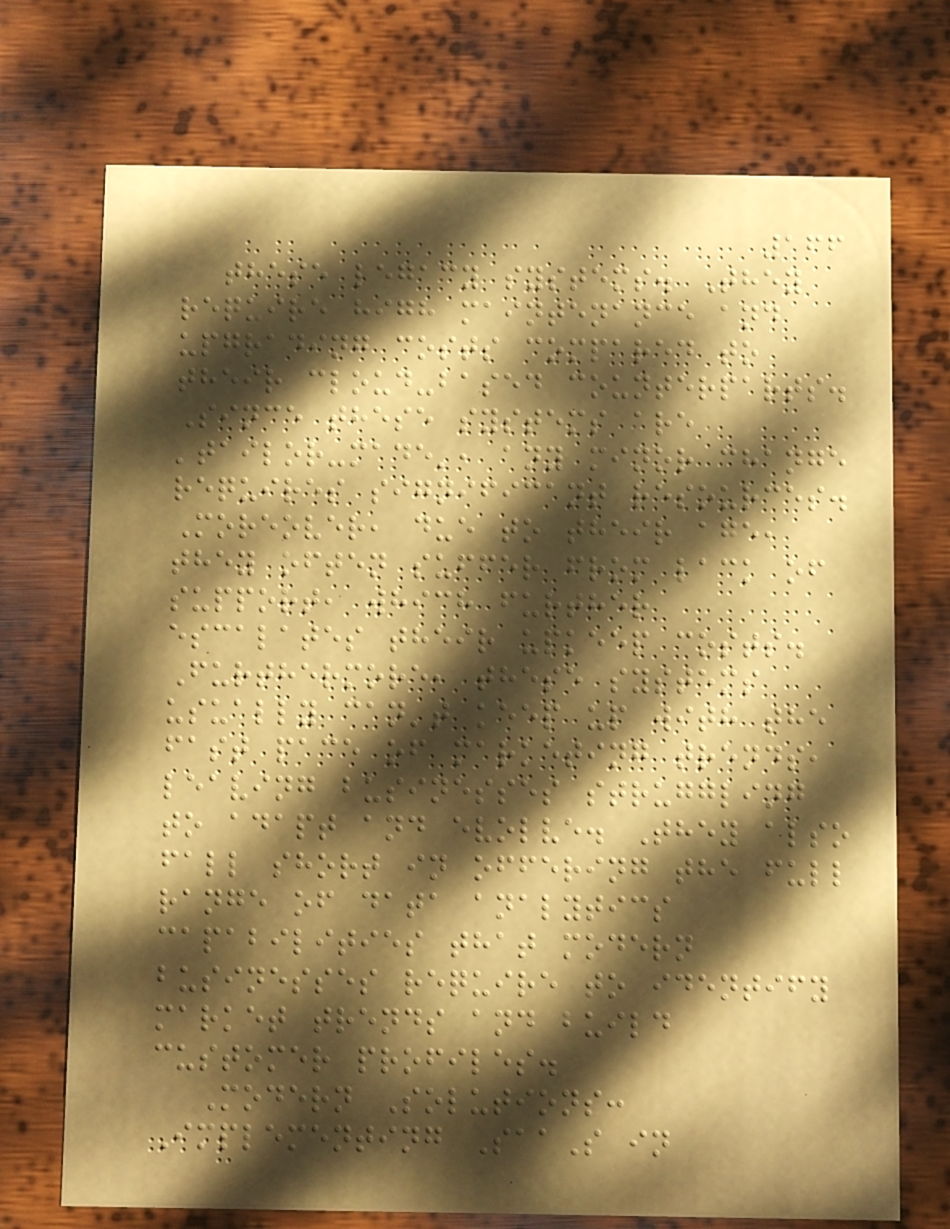166
these legacy systems. They
require high maintenance and
upgrading costs compared to
their cloud-based counterparts.
Since these systems are
'tailor-made', any minor change
requires significant resources.
Moreover, due to their age,
they often suffer from lack of
support, which further
escalates their upkeep costs.
Furthermore, these systems
usually can't keep up with the
fast pace of marketing trends,
leaving businesses struggling
to adapt and evolve. They also
fall short in offering the full
range of data analytics
capabilities that modern
businesses require to identify
market trends and build
customer profiles.
Modern Solutions:
Implementing SaaS in
